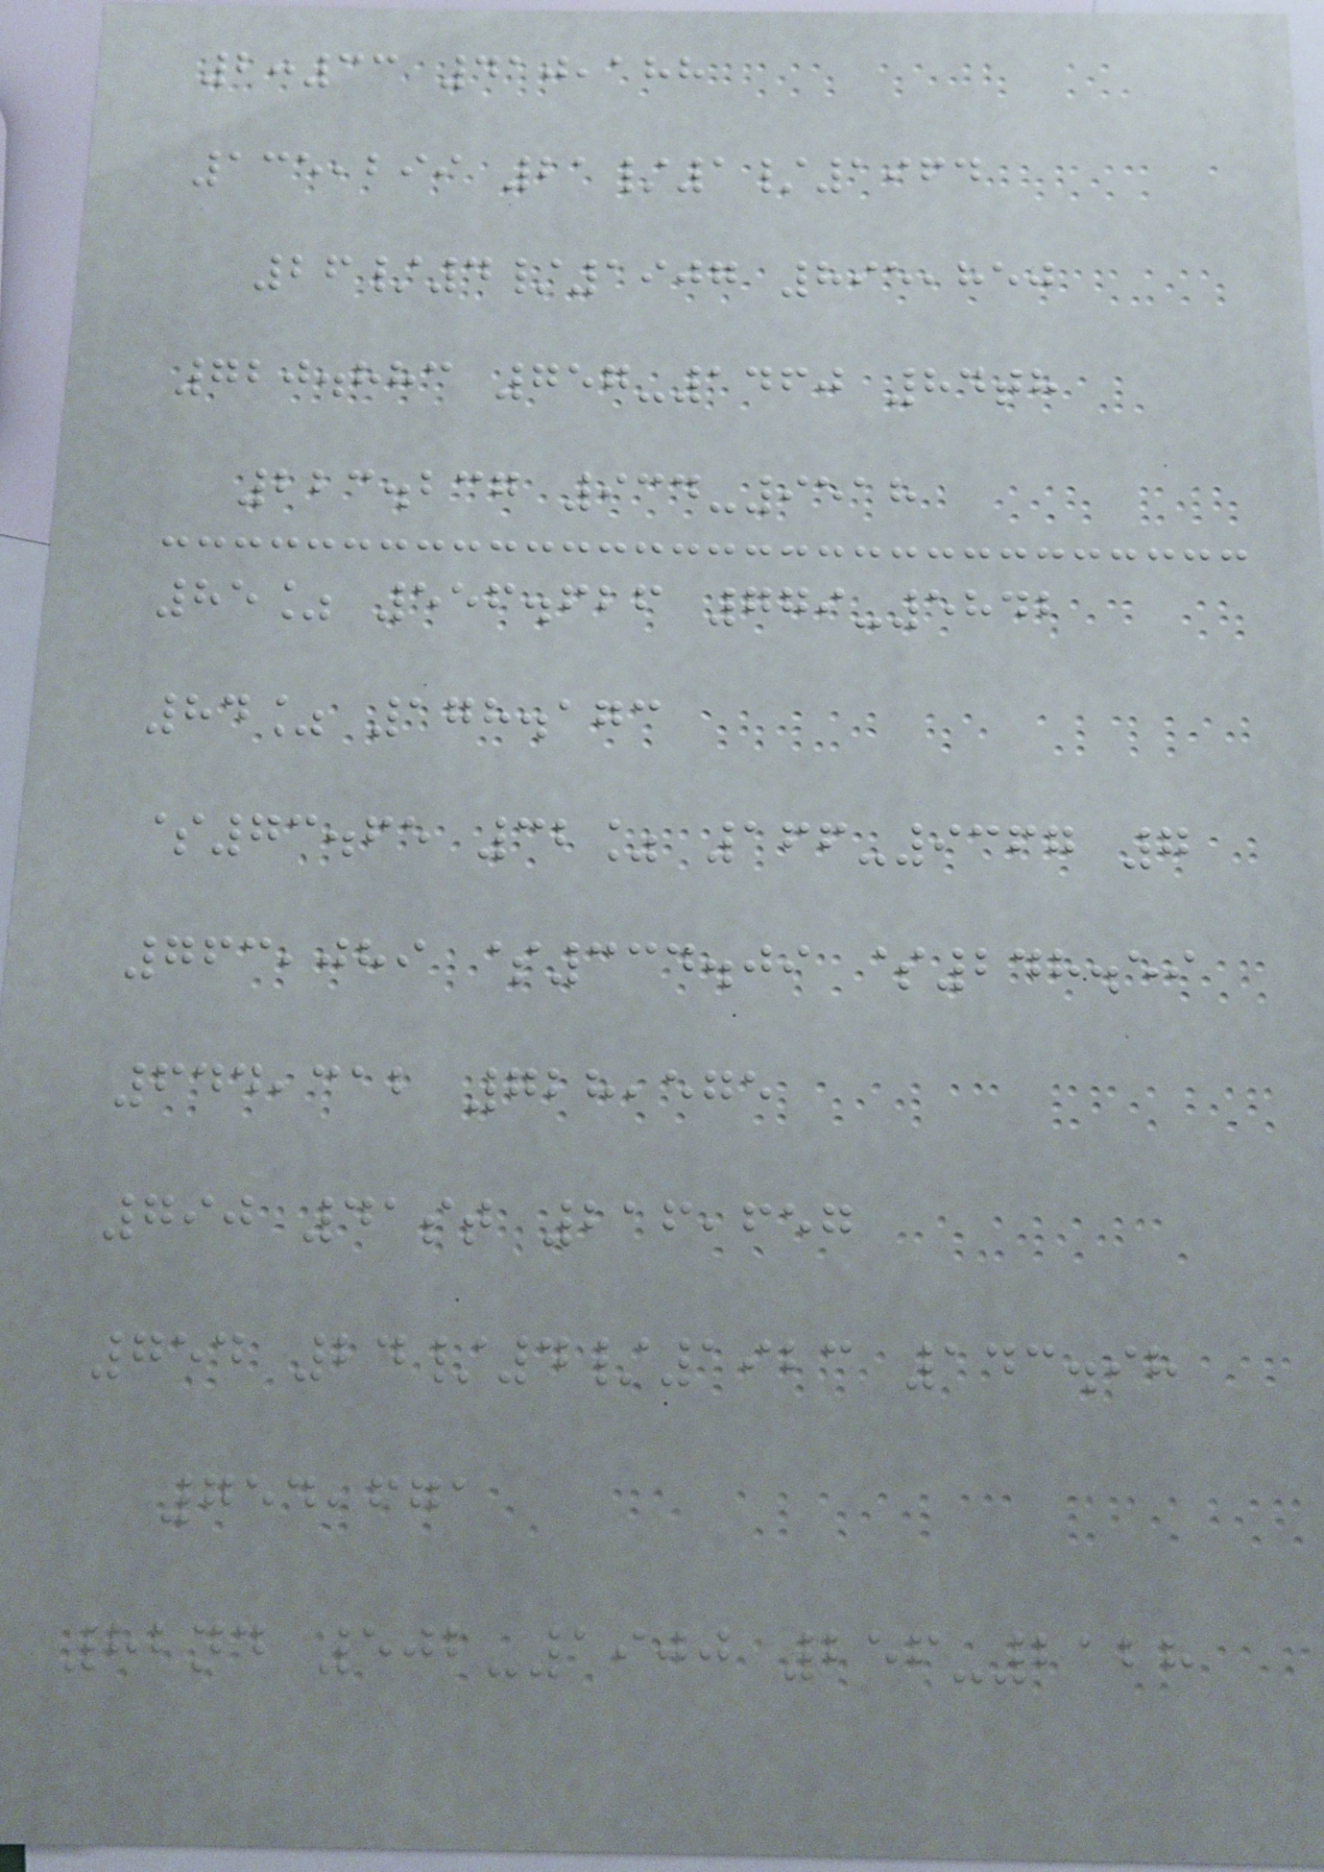2:33 410,188
135,299 21/1/1964
26/4/1907 895,850
720.883 757-1460 84th
223.237 934-9518
85% 556.626 779-5842
84% 178.173
$73.65 32% 166-9367 7
763,089 $334.09 $248.59
644,312 728,575
790 41st 216,657
754 24/4/1923 143.98
754,671
82nd 502-1900 256-2128
